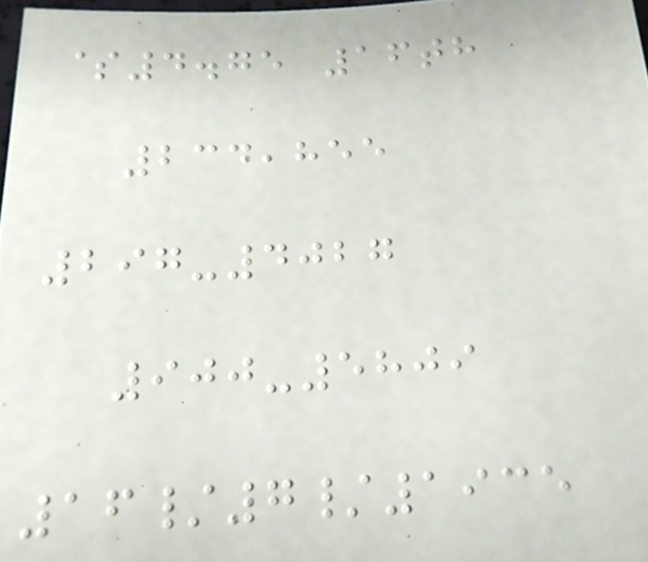$4.75 16th
234,855
297-4027
900-5809
16/7/1935
